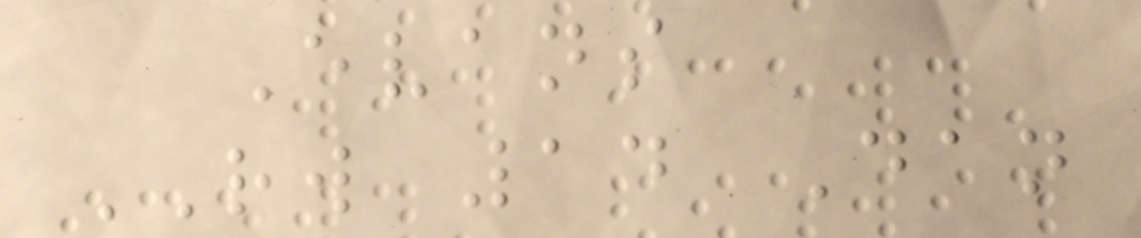Evans
RW 14 Dan
